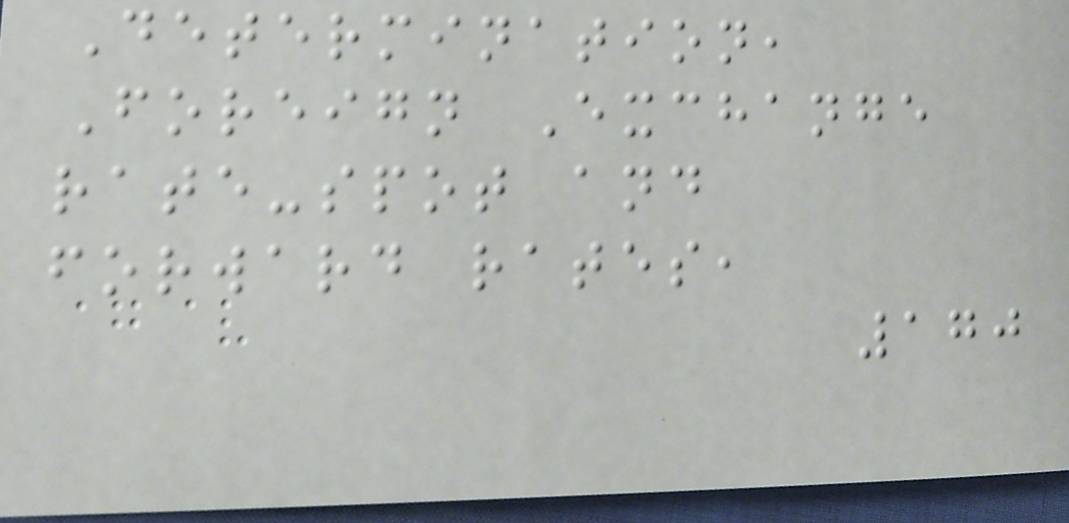Determination,
Foreign Exchange
rate-spot and
forward rates,
170
